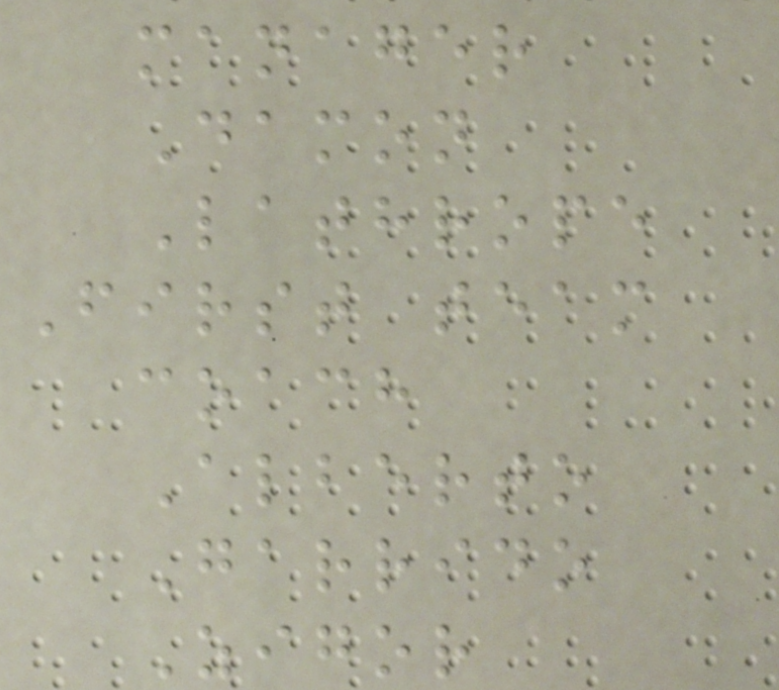manager
Damon
Lathrope
First team
coach
Alberto
Garrido
Zigor
